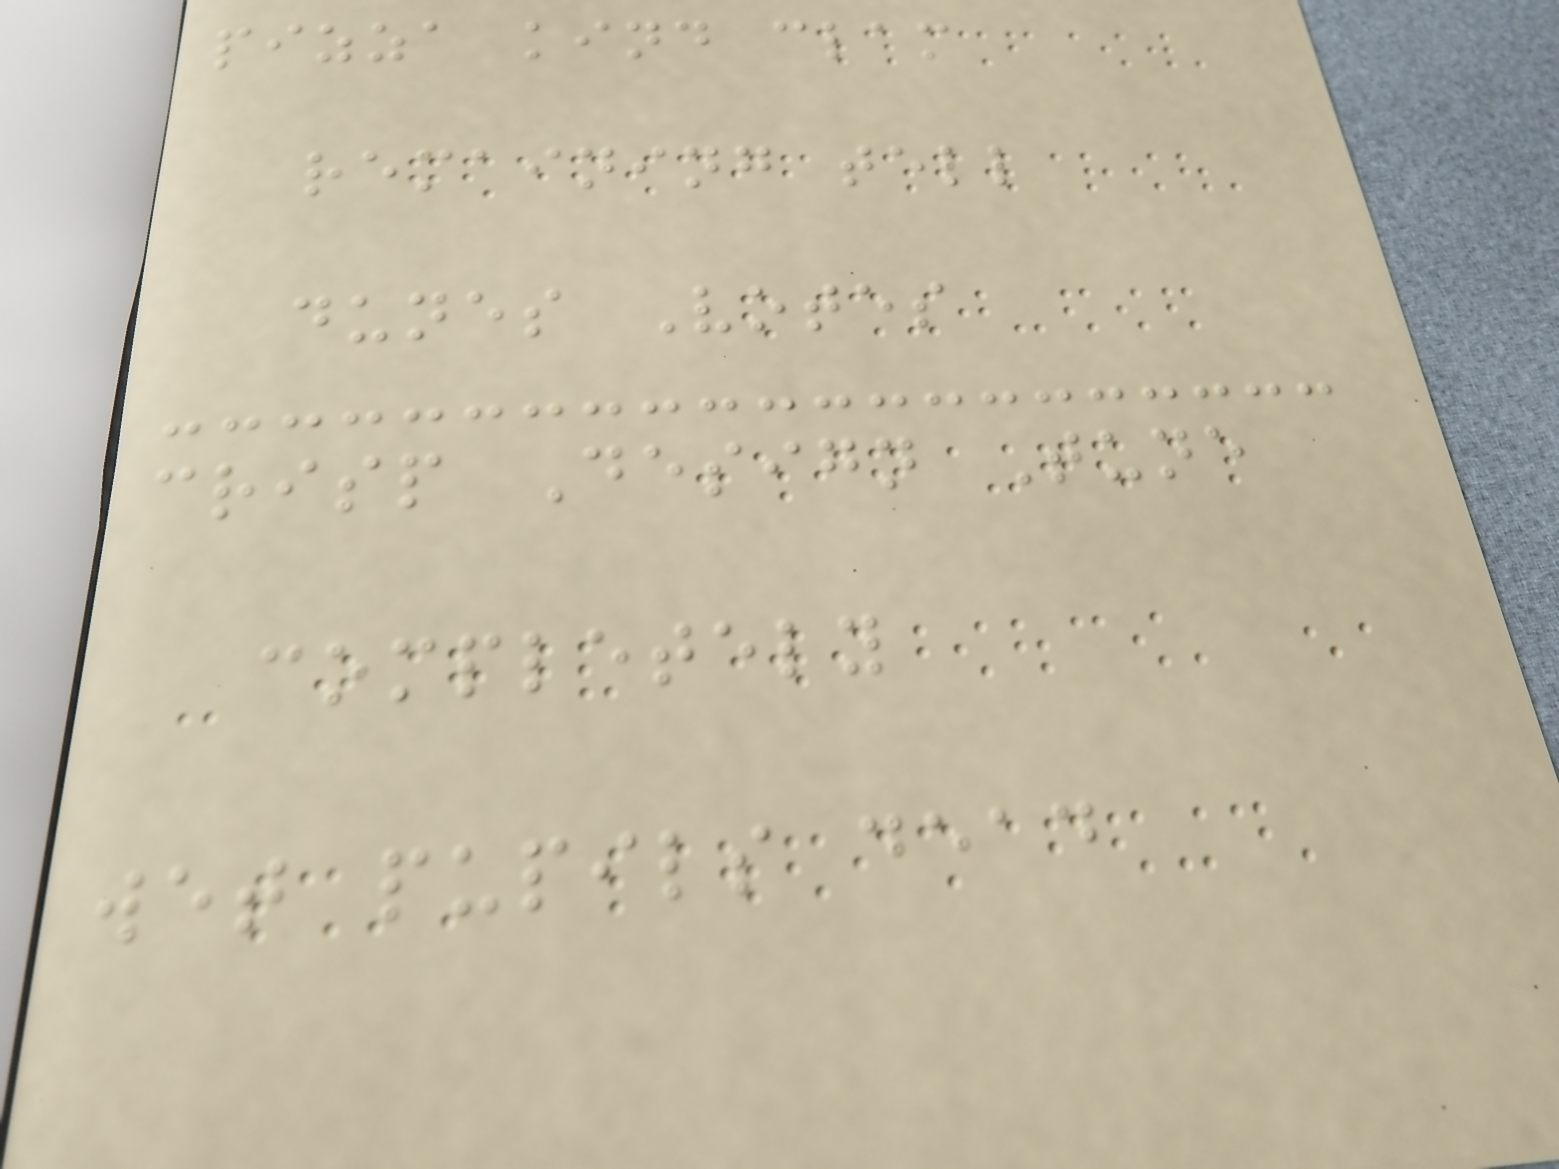pizza kind clam
remaining tell
dunes Votes
crisp Design Tune
completely
wet pupils dead
